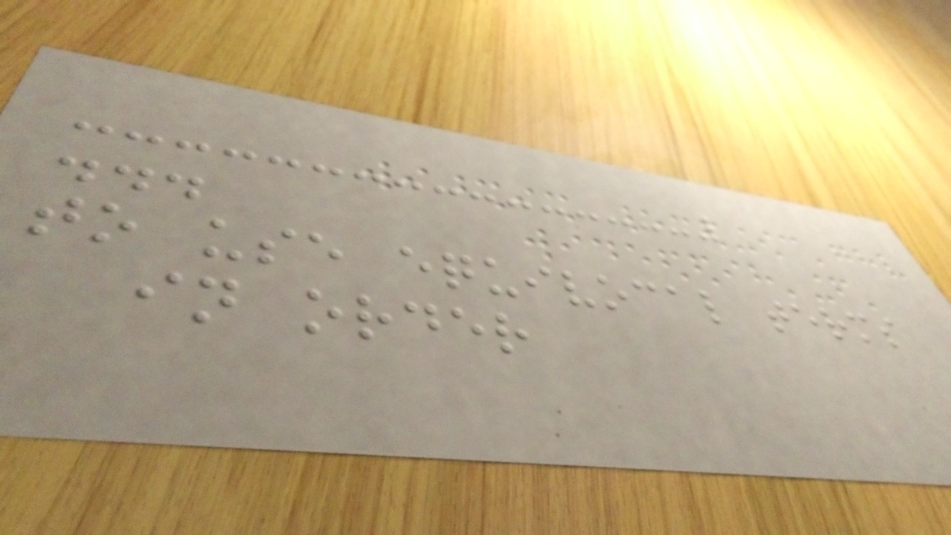...
to use equivocal terms
in order
